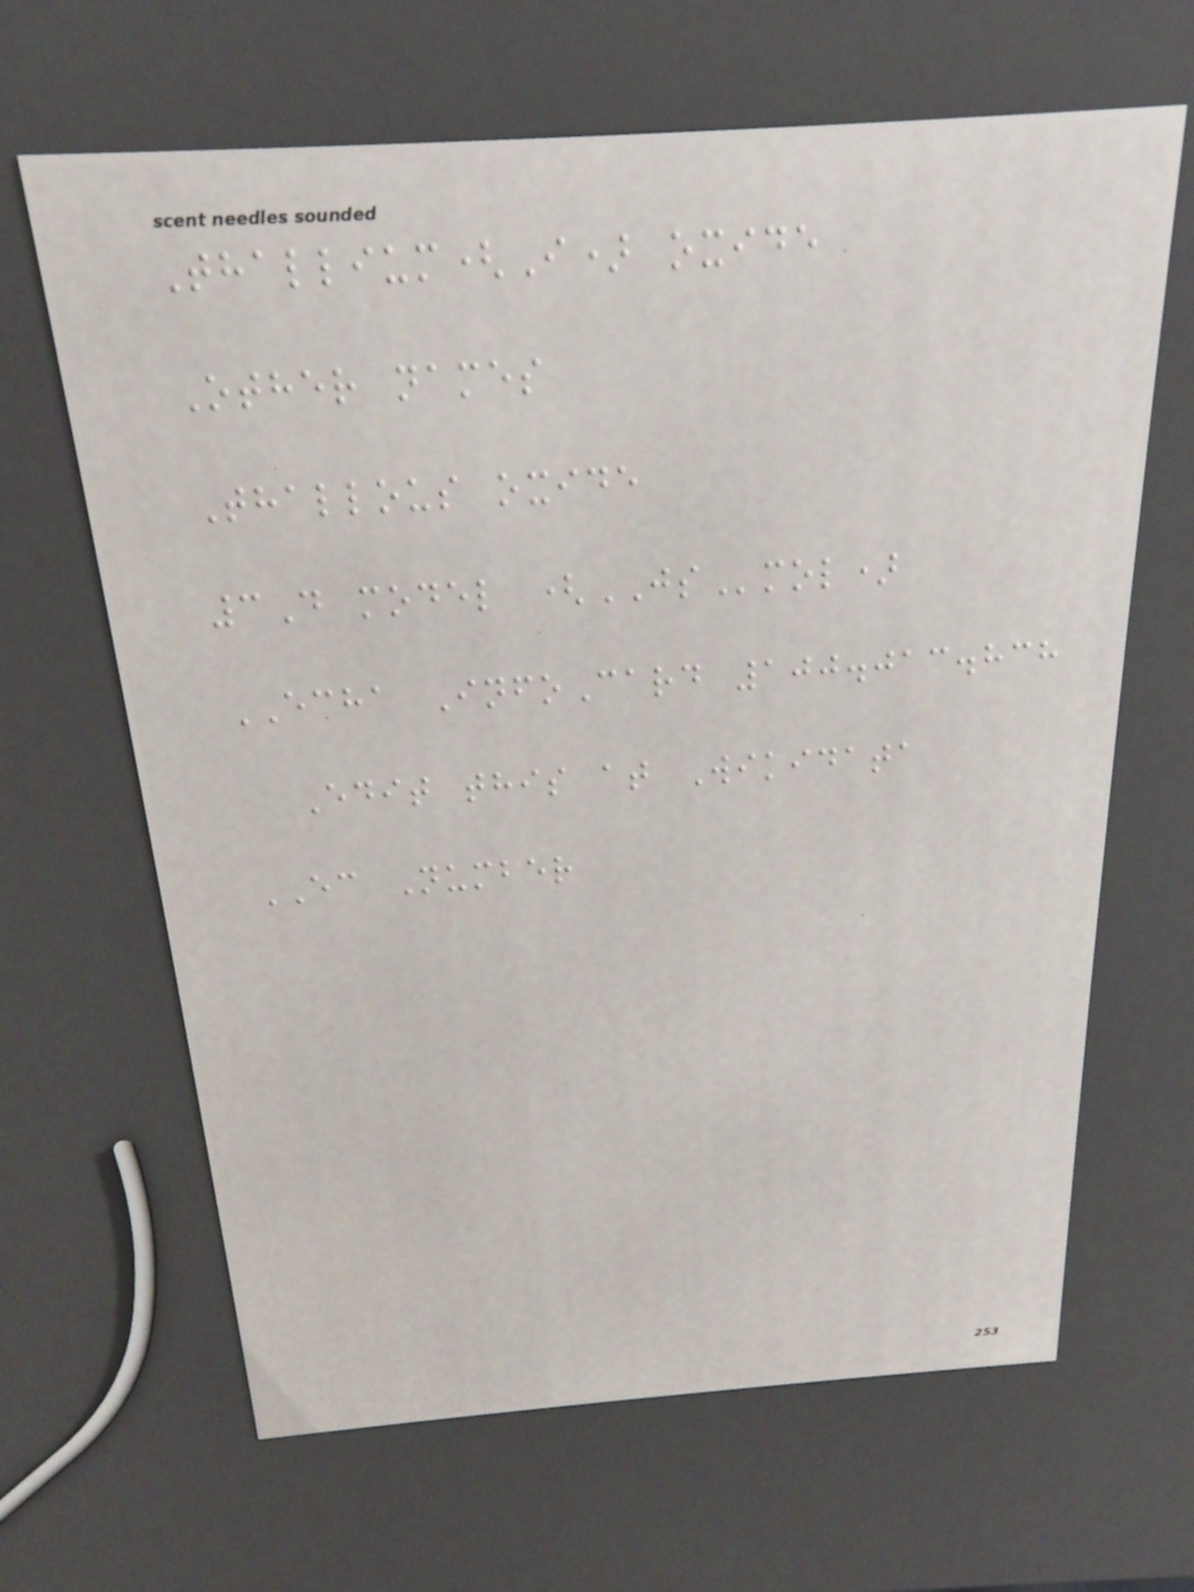Thallium(I) oxide
Other names
Thallous oxide
3D model (JSmol)
ECHA InfoCard 100.013.838
Edit this at Wikidata
EC Number
